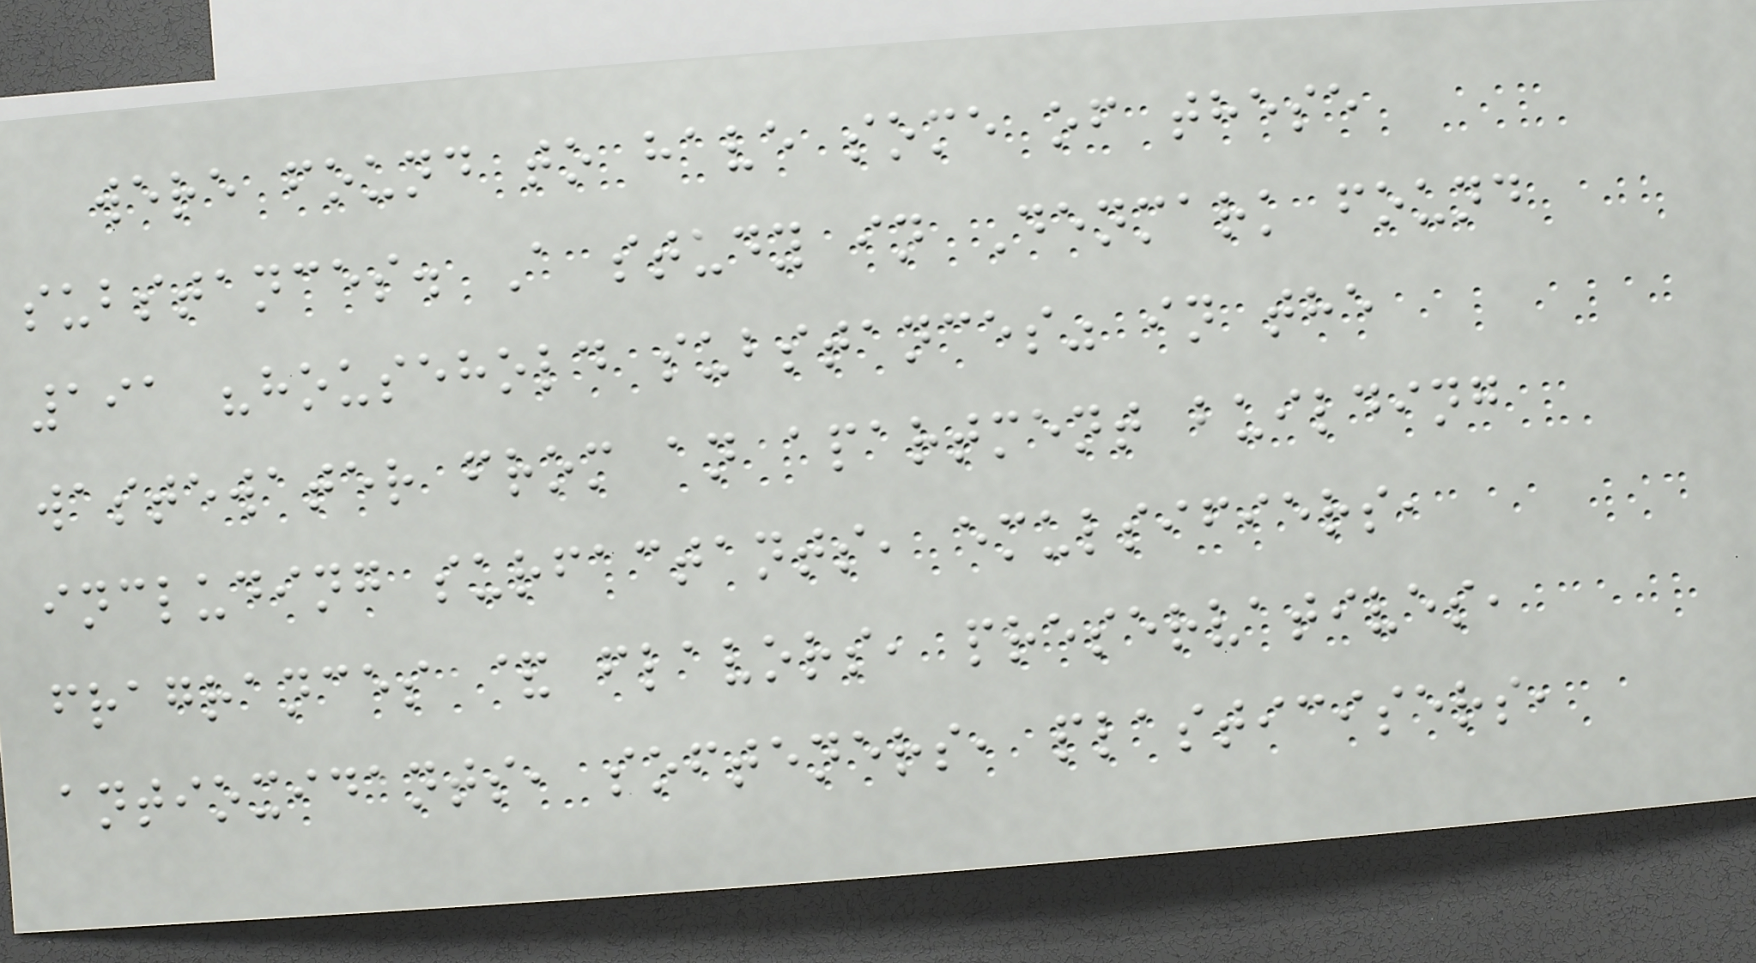were found to have some of these
substances. A study in Denmark found
191 "household substances" in the
wastewater from an apartment building
including surfactants, emulsifiers,
fragrances & flavors, preservatives,
antioxidants, softeners, plasticisers,
